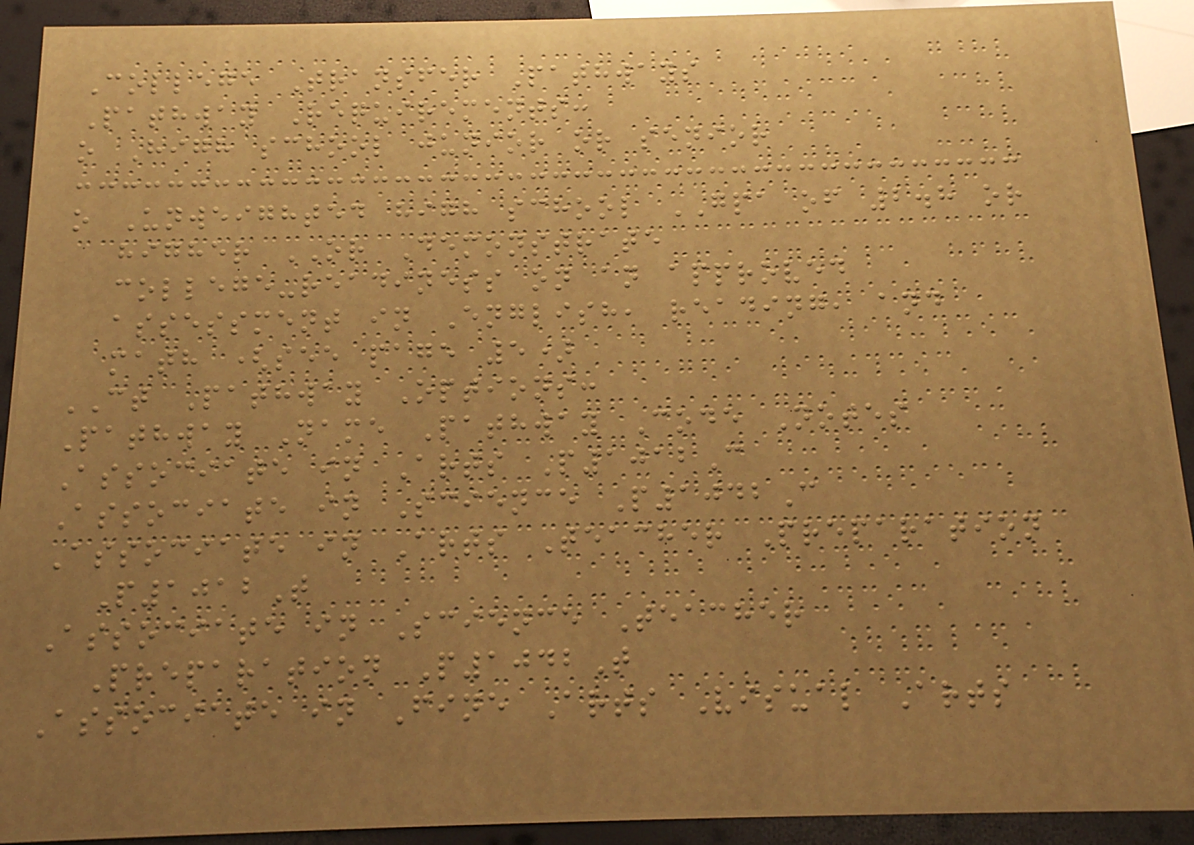College Transfer Pathways
Pathway Requirements:
o High school junior or senior
o Unweighted high school GPA of 2.8 or
higher OR Demonstrate
college-readiness on an approved
assessment in English, reading, and
math (see page 5)
CT Pathway Options:
Pathway Name Pathway Code Notes
Associate in Arts P1012C
Associate in Science P1042C
Associate in Arts Teacher Preparation
P1012T
Associate in Science Teacher
Preparation P1042T
Associate in Fine Arts Visual Arts
